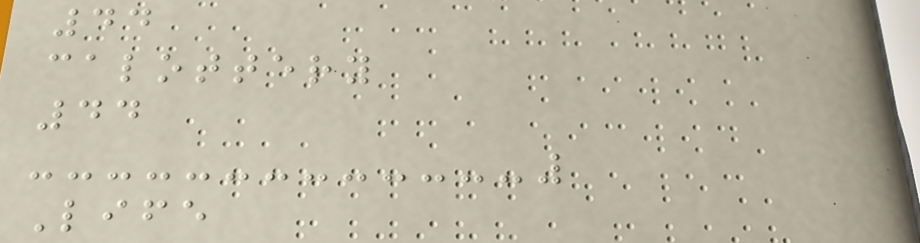44
calottery
44
Life
